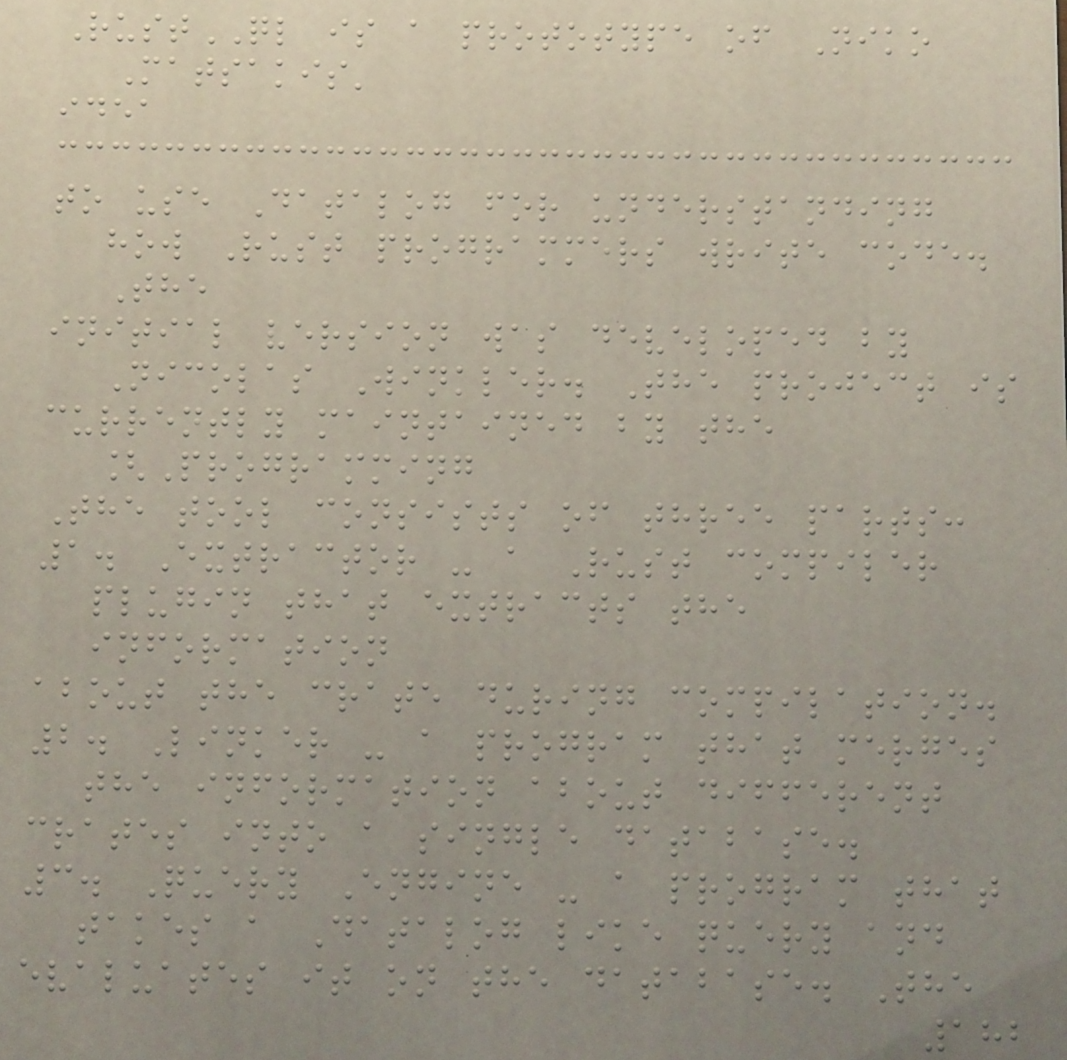RustQL is a prototype of Niko
Matsakis'
idea
to use Datalog for understanding
how Rust programmers write code.
The
initial version was developed by
Nicolas Winkler. The project is
currently maintained by the
[Programming
The tool consists of three parts:
1. Extractor - a Rust compiler
plugin that extracts the
information
about the crate during compilation.
2. Linker - a program that merges
the information about different
crates into a single database.
3. Query Engine - a program that
takes a Datalog like query and
evaluates it on the database. The
182
